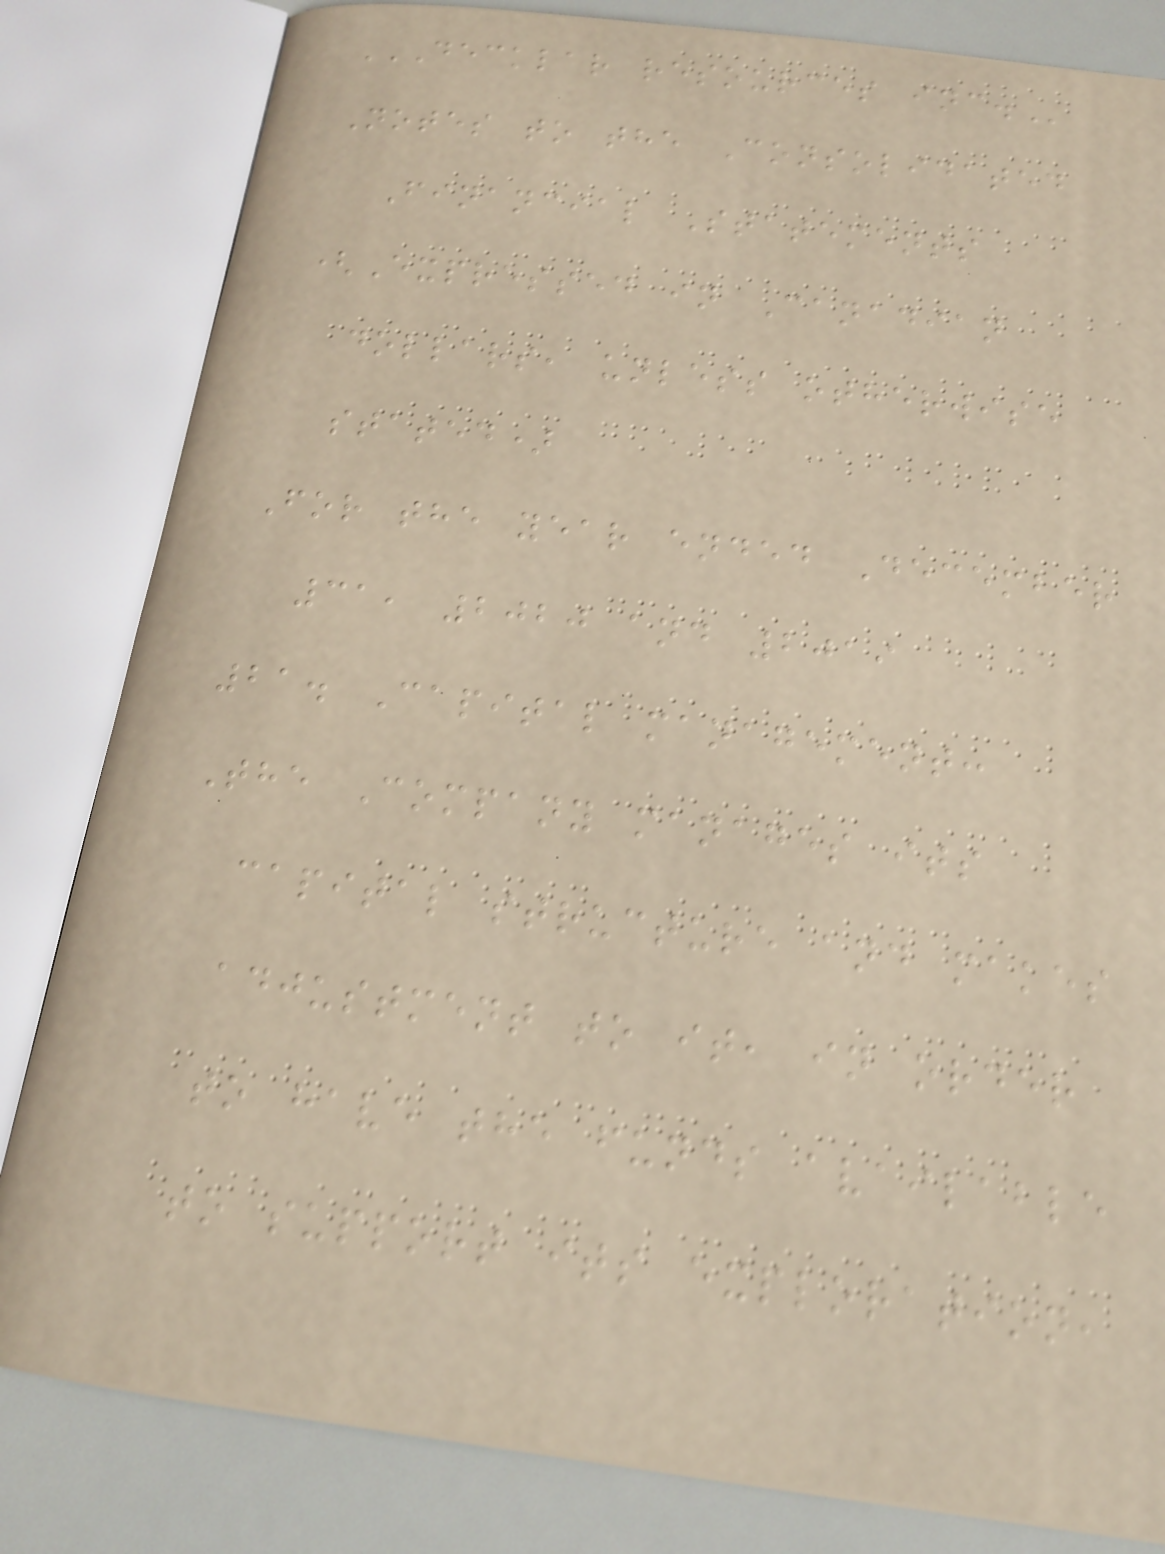DECKLAR RESOURCES INC.
Notes to the Consolidated
Financial Statements
(Expressed in Canadian
dollars, unless otherwise
stated)
For the year ended December
31, 2020 and 2019
21. Capital management:
The Company manages its
capital structure and makes
adjustment to it, in order
to have the funds available
to support its exploration,
